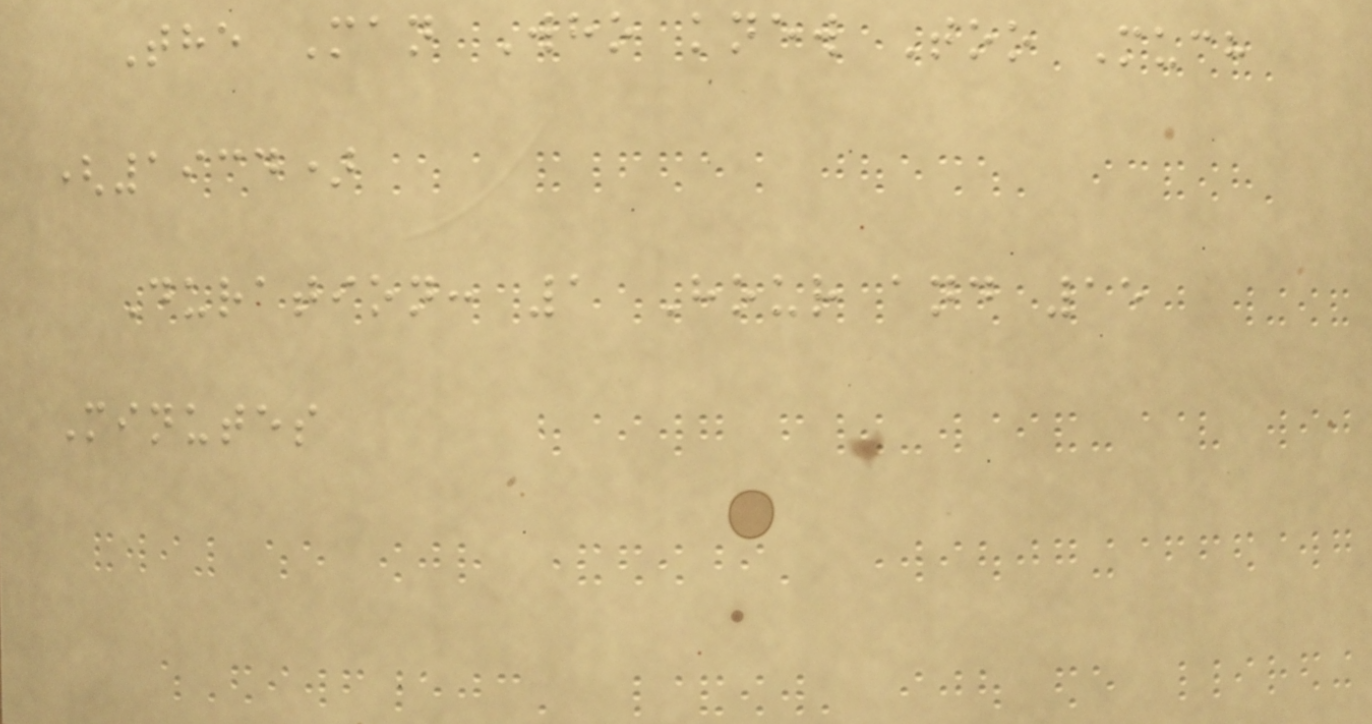The Man Who knew Too Much
(1934)
Duration: 1 Hour and 15
Minutes
